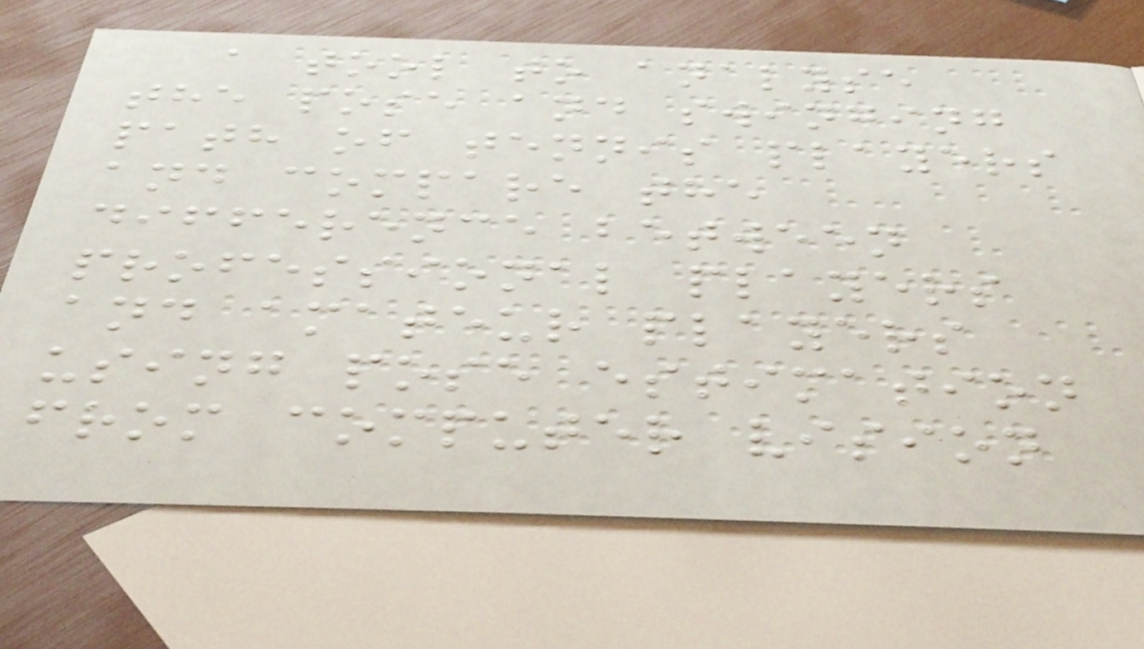a tool to analyse
the pose and swinging
path of tennis players
and compare the
difference between
professional players
and amateur players
using pose estimation
from computer vision
